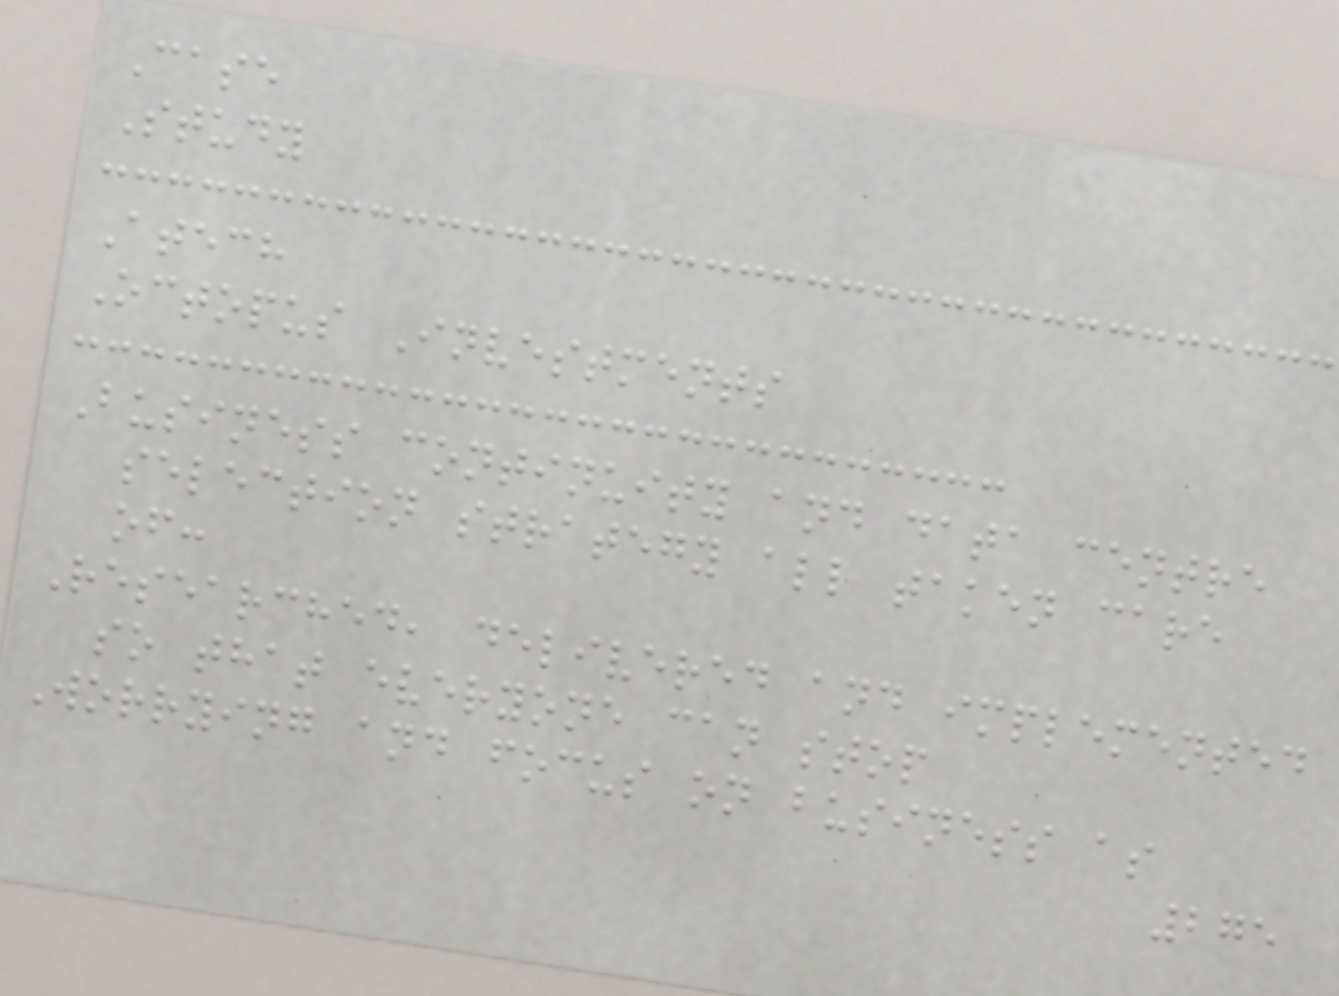Case
Study
Atech
Octopus Investments
Business continuity and data centre
selection strategy all taken care
of:
Researched, delivered and implemented
so that everyone can stop
Worrying and focus on business as
275
